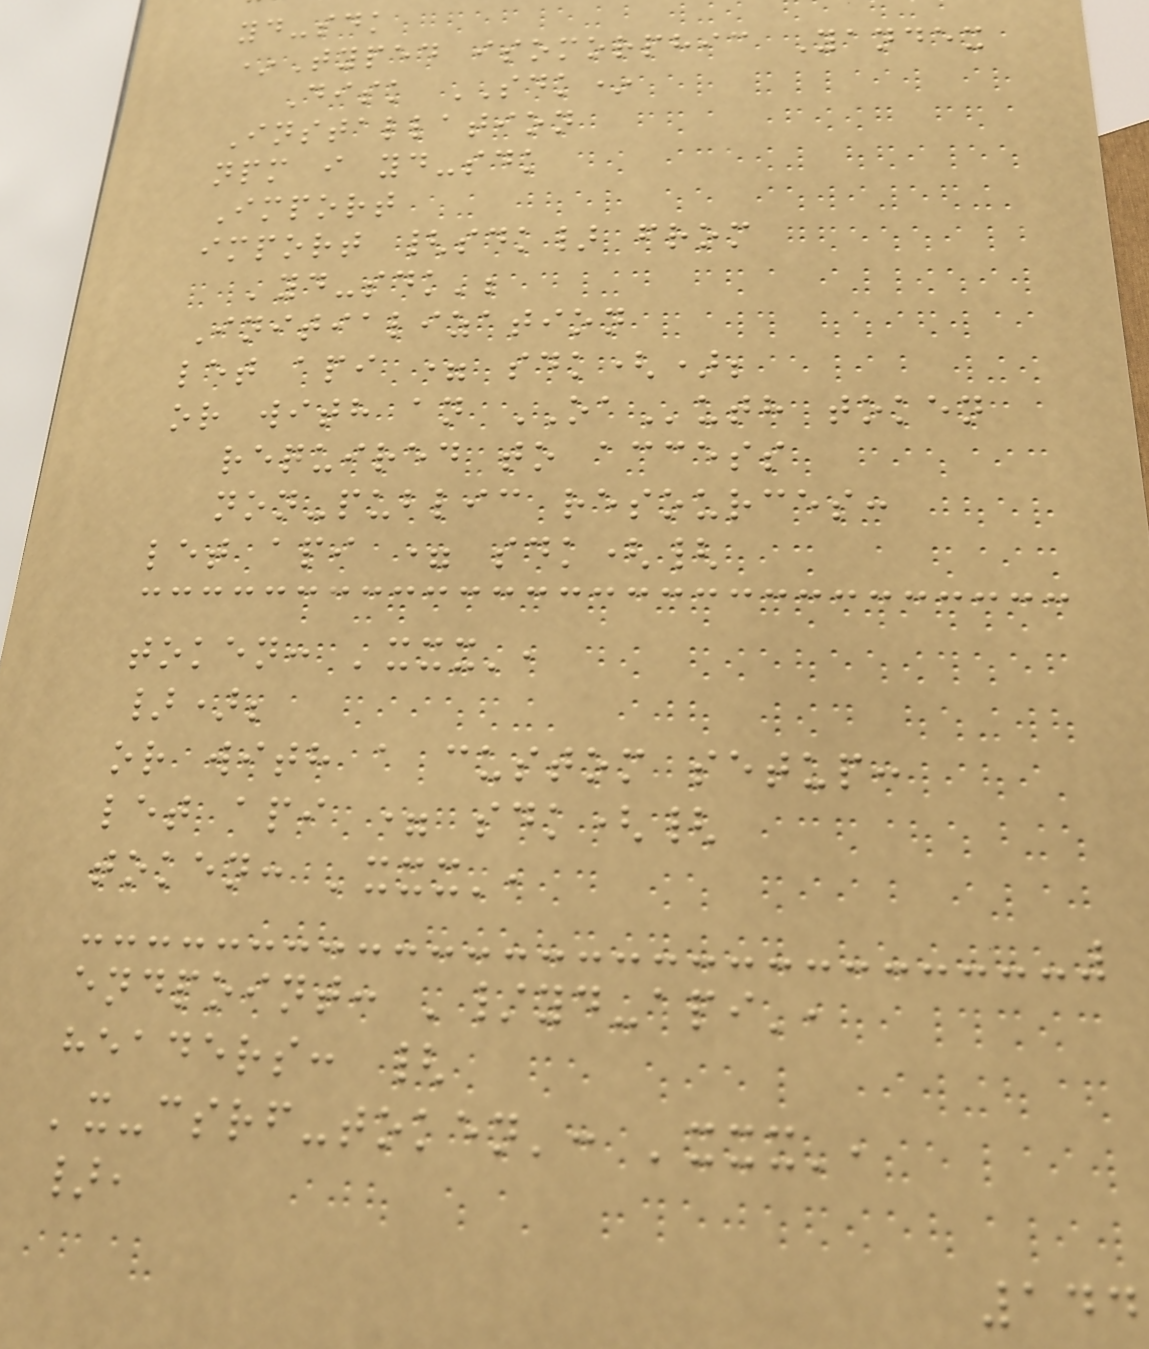yd-sdk
*Typed isomorphic Yandex
Disk SDK*
Installation
npm i yd-sdk
Import
import {sdk} from
'yd-sdk';
Initialization
let api = sdk();
or with an OAuth token
required to access
non-public resources:
let api = sdk({
token: 'xxx',
});
or with a custom setup:
let api = sdk({
token: 'xxx',
endpoint: '/yd-api',
headers: {
'x-csrf-token': 'xxx',
},
144
